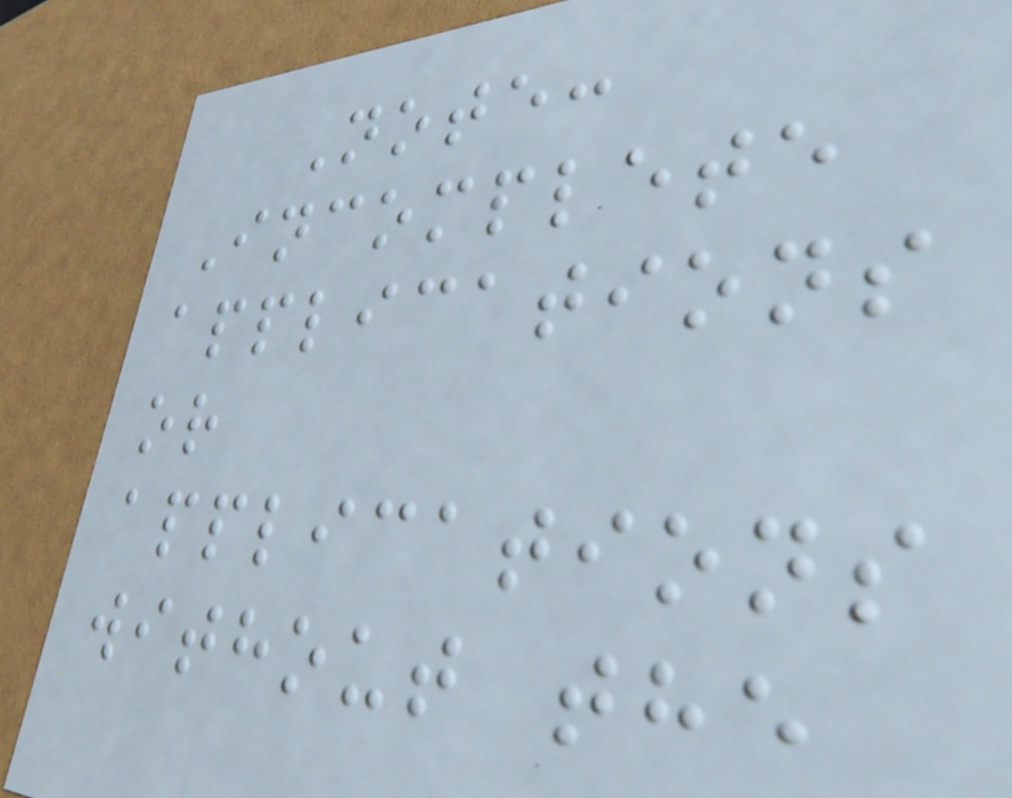Note:
Incomplete
applications
or
applications
without the
